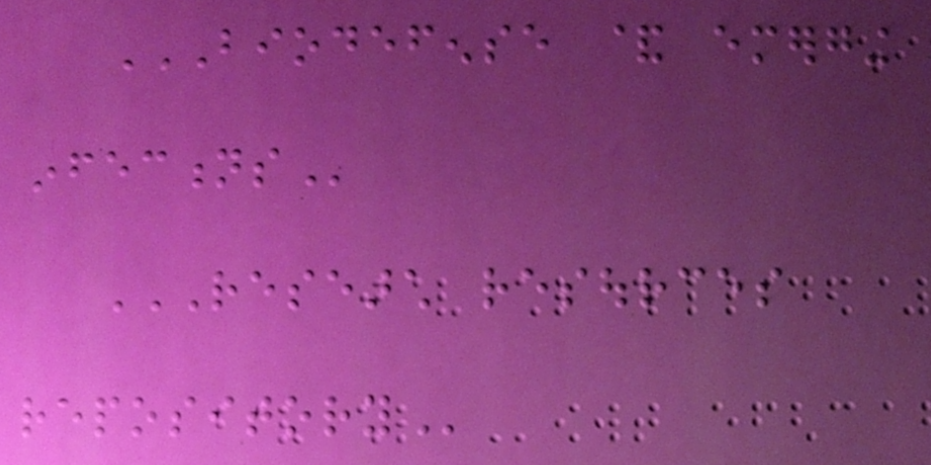BIODEFENSE & EMERGING
INFECTIONS
RESEARCH RESOURCES
REPOSITORY
